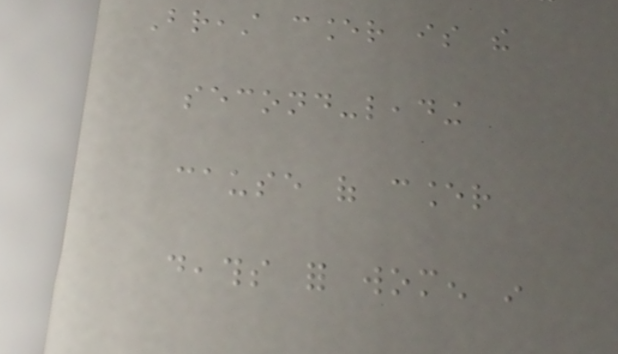Breast cancer is the
second-leading
cause of cancer
deaths for women in
